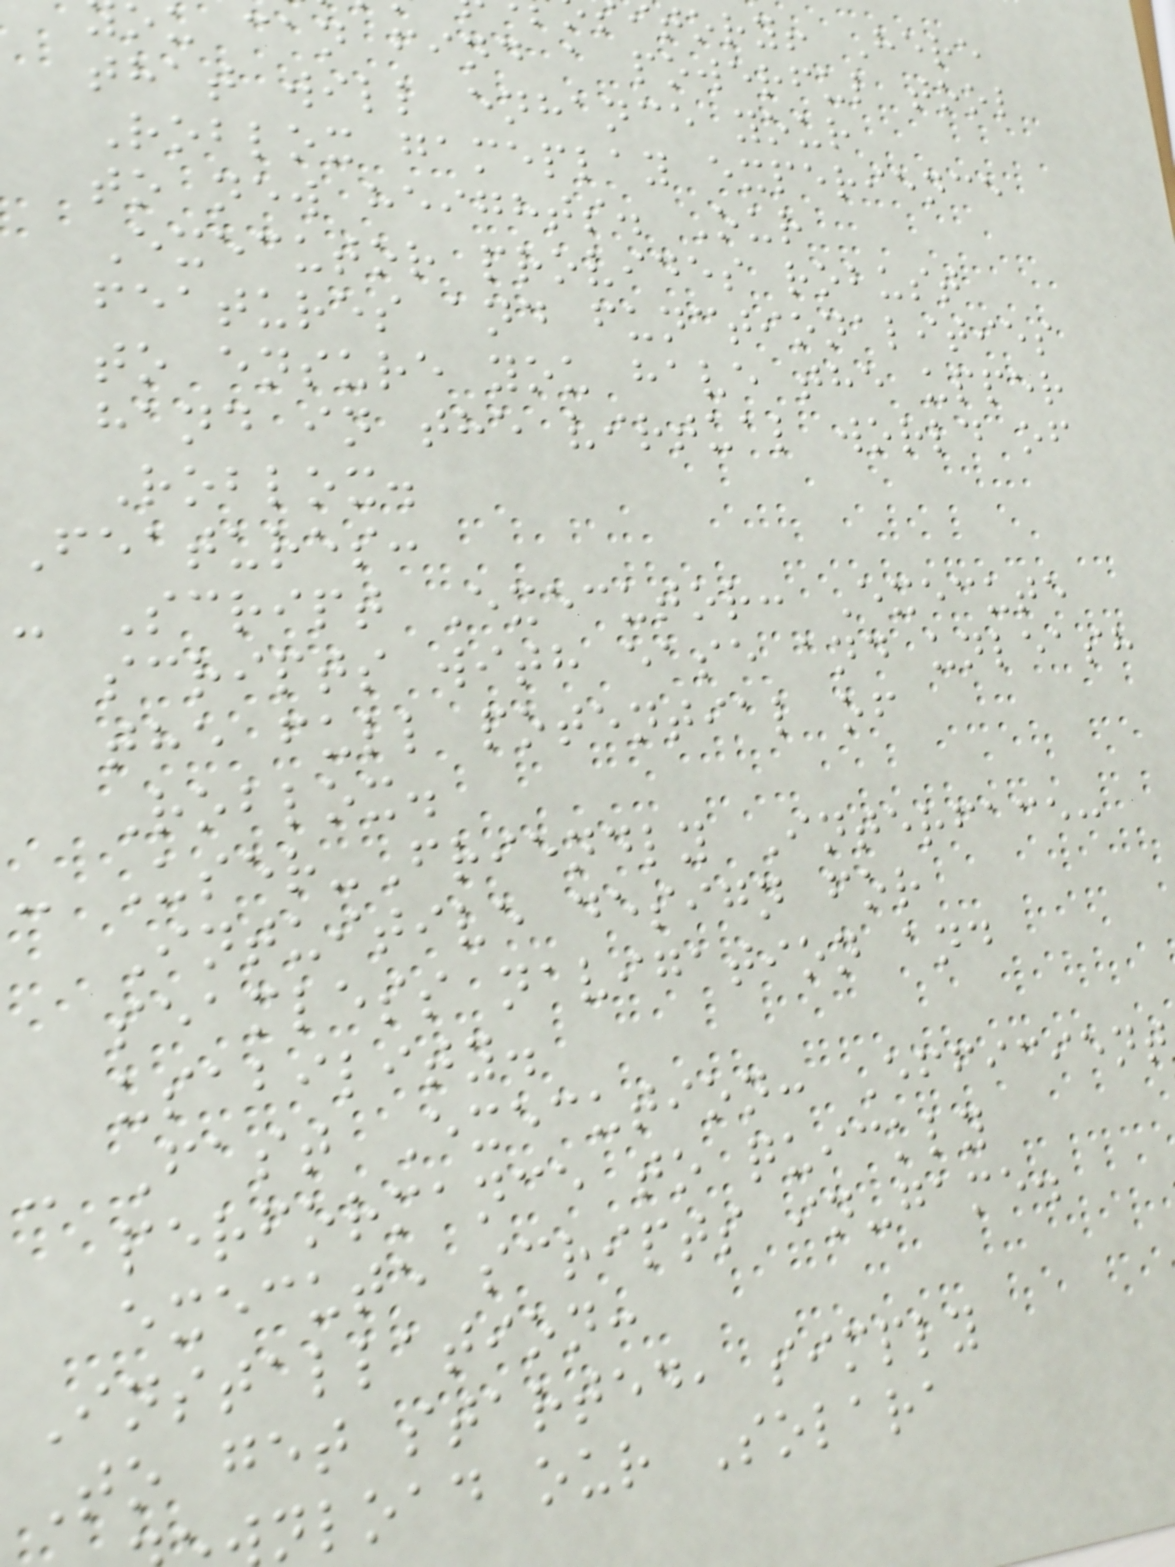itory! Here
u can find a powerful tool
that will enhance your
Roblox gameplay experience
to new heights. Our
Executor provides robust
features and functionalities
to ensure you have the upper
hand in the virtual world of
Roblox.
Features:
- Script Executor: Execute
scripts with ease and unleash
the full potential of
Roblox.
- User-Friendly Interface:
Intuitive design for
seamless navigation and
usability.
- Fast Execution: Efficient
performance to quickly
execute scripts in-game.
Installation:
To get started, simply
nload our Solara
